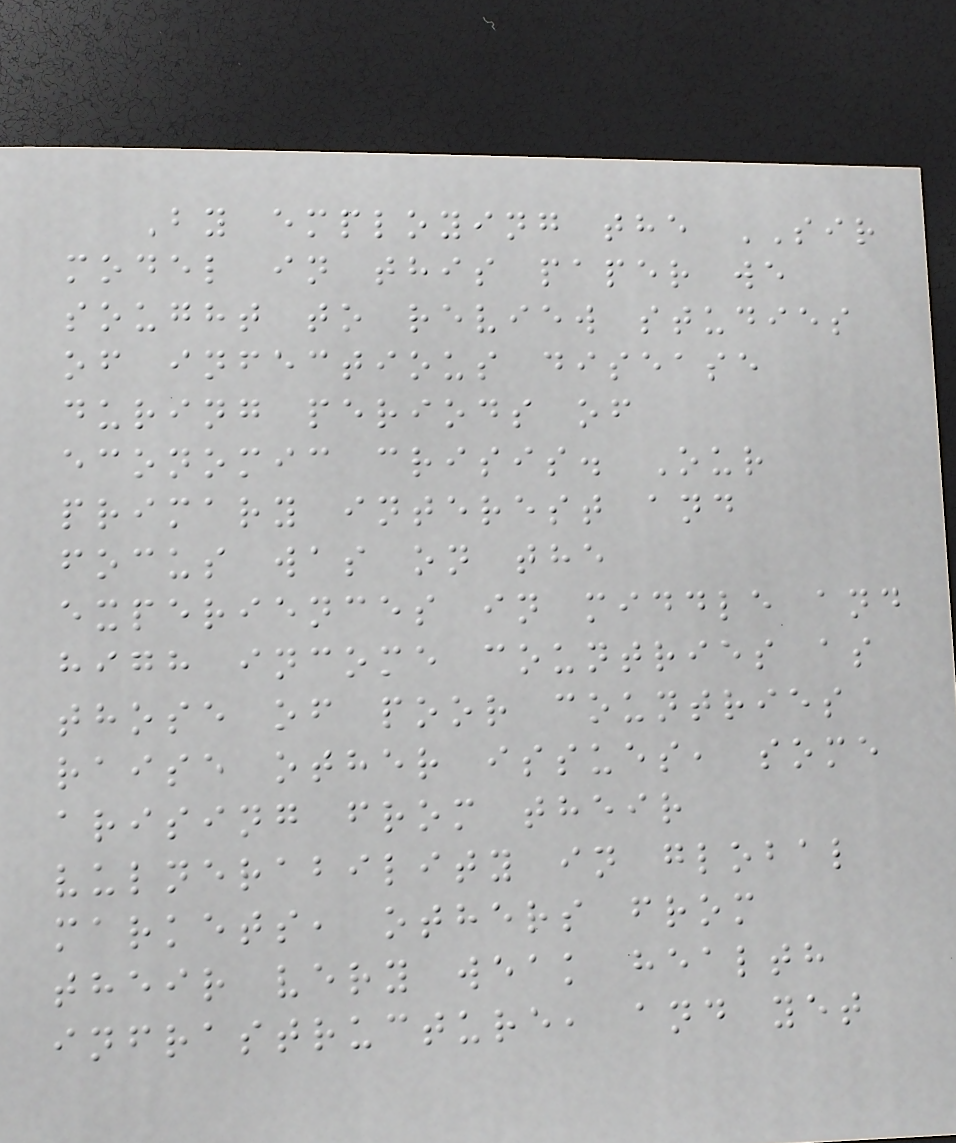By employing the SIR
model in this paper we
sought to review studies
of infectious disease
during periods of
economic crisis. Our
primary interest and
focus was on the
experiences in middle and
high income countries as
those of poor countries
raise other issues, some
arising from their
vulnerability in global
markets, others from
their very weak health
infrastructure, and yet
